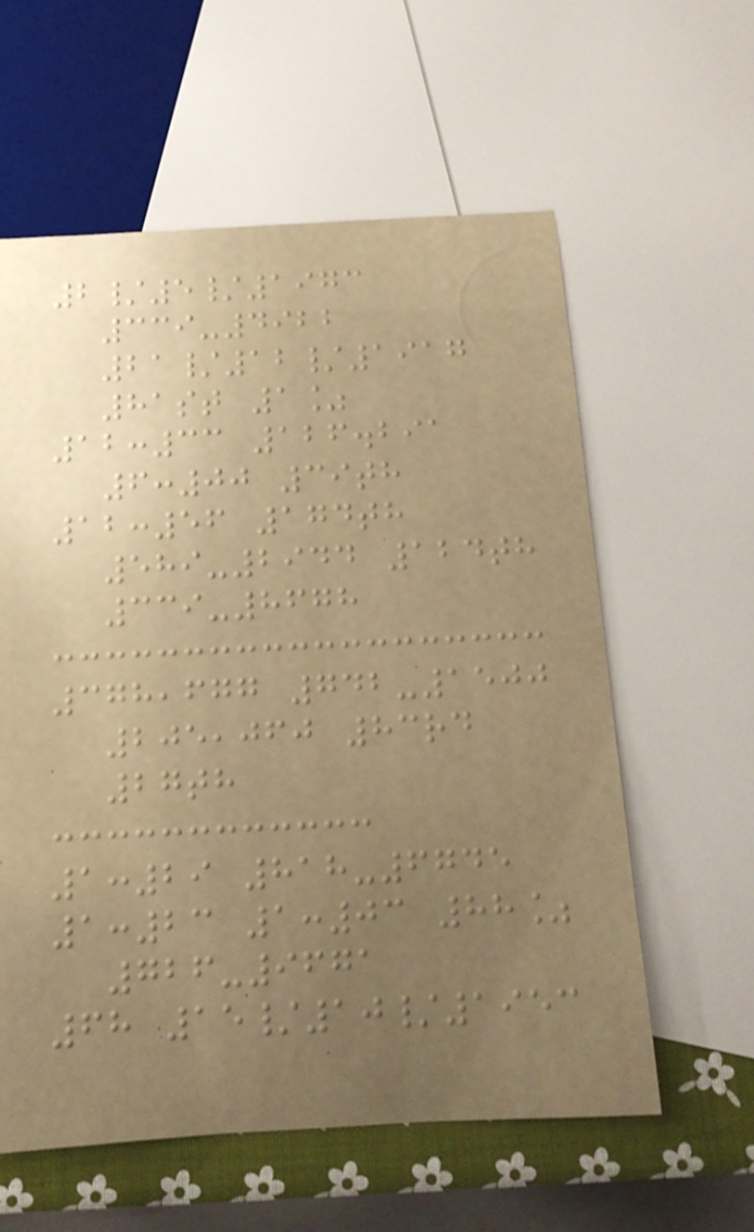2/5/1973
339-4922
21/12/1917
81st 1%
12:33 126.291
6:00 39th
12:56 174th
589-2944 124th
339-8678
378,677 742-1500
205,060 83rd
27th
1:29 818-6745
1:23 1:03 88%
726-9671
68 15/10/1953
